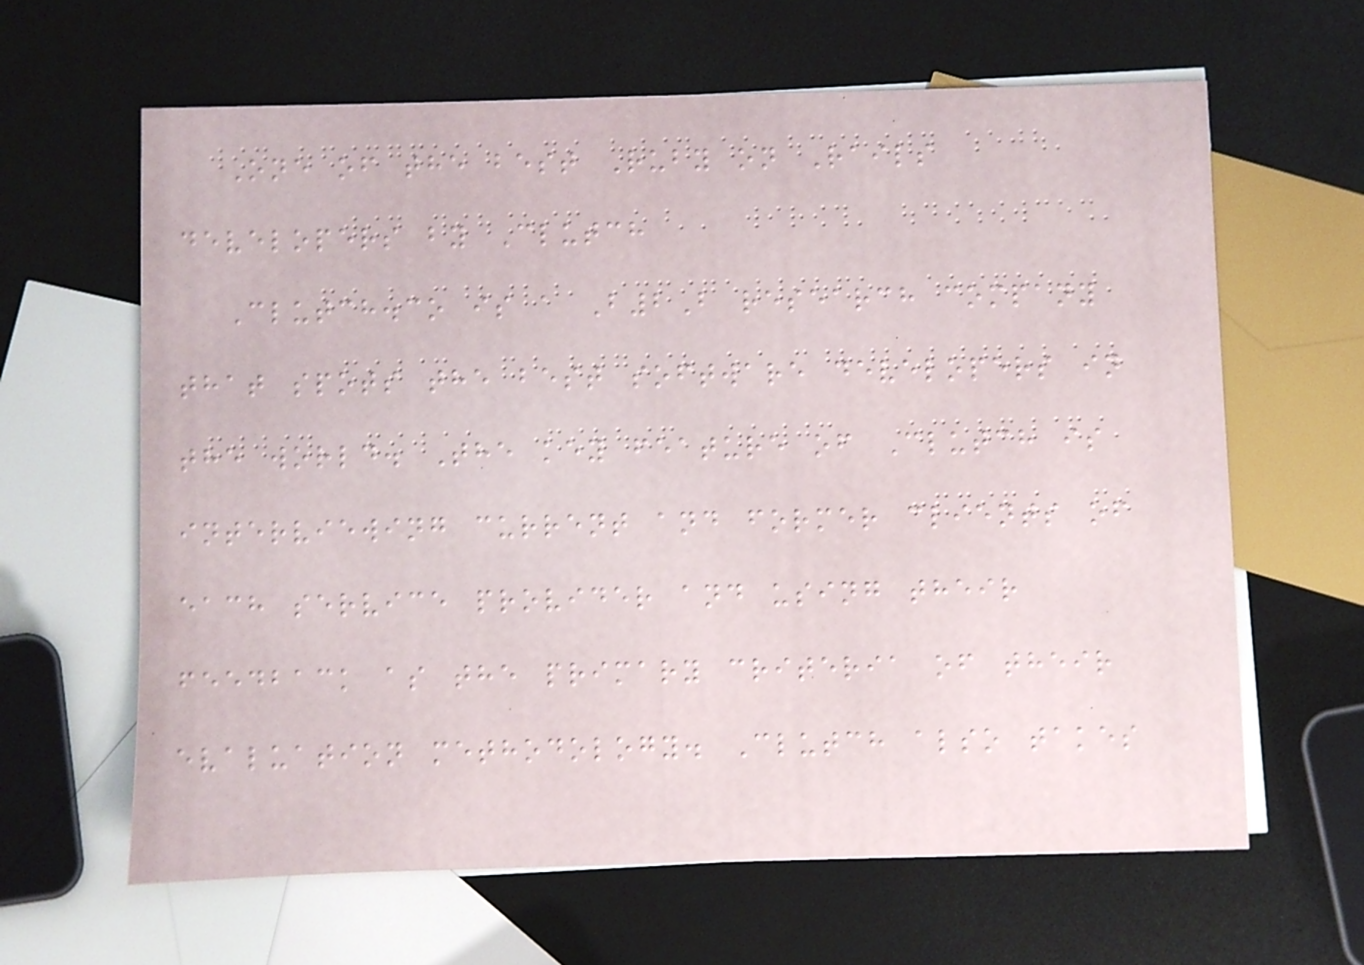One of the best Ruby on Rails
developers by Clutch
Clutch.co is a B2B research company
that spots the best software developers in
the world. The key feature of Clutch is
interviewing current and former clients of
each service provider and using their
feedback as the primary criteria of their
evaluation methodology. Clutch also takes
